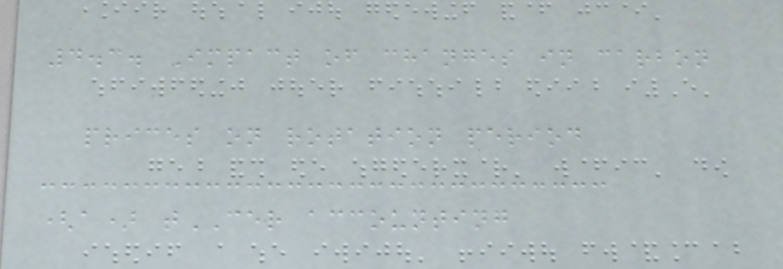4.3. Impact of changes in carbon
prices on rotation period
(a) tCER accounting
